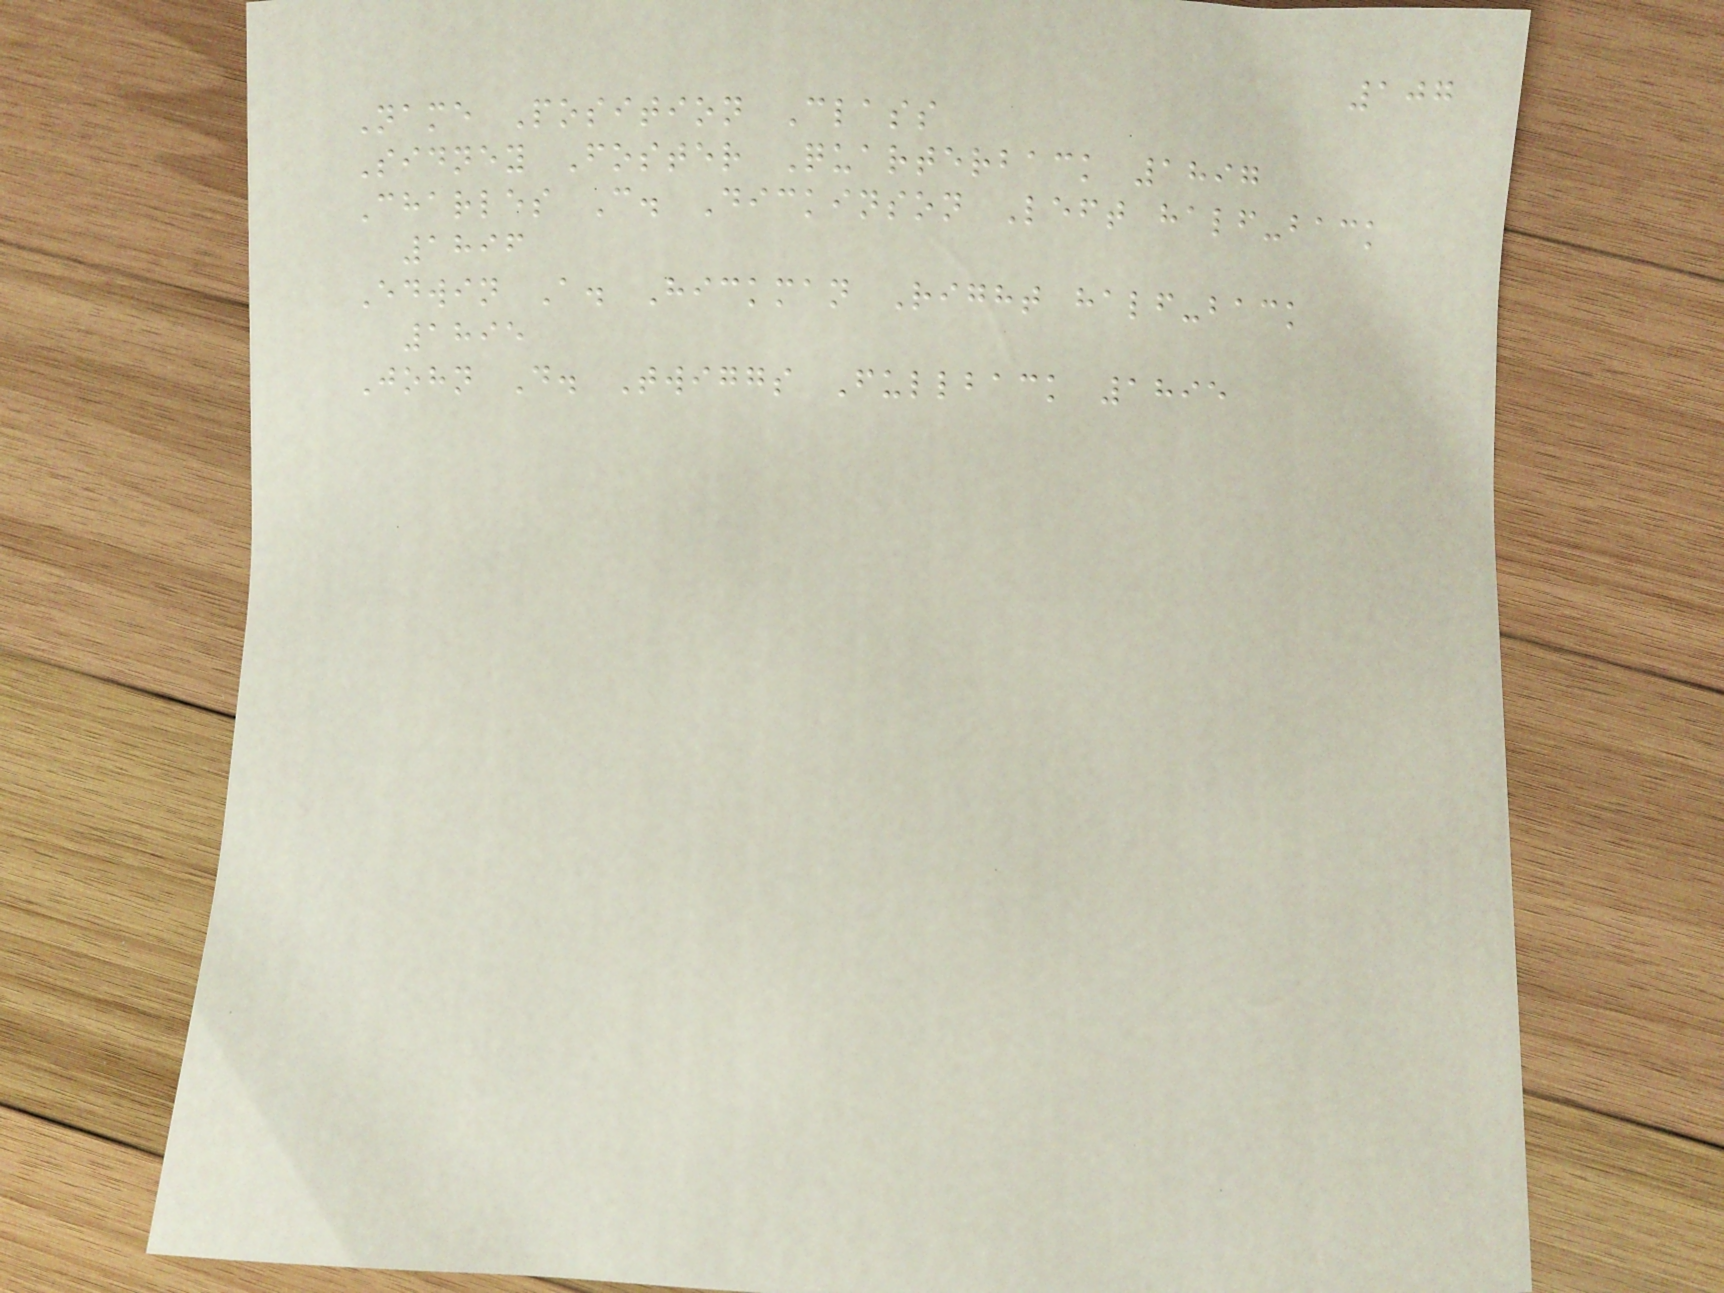107
Name Position Class
Sidney Foster Quarterback 1897
Charles C. Dickinson Left half-back
1896
Edwin A. Hickman Right half-back
1895
John D. Twiggs Fullback 1895
